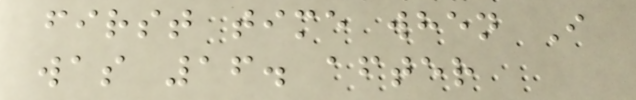first time when I
was 16. after
